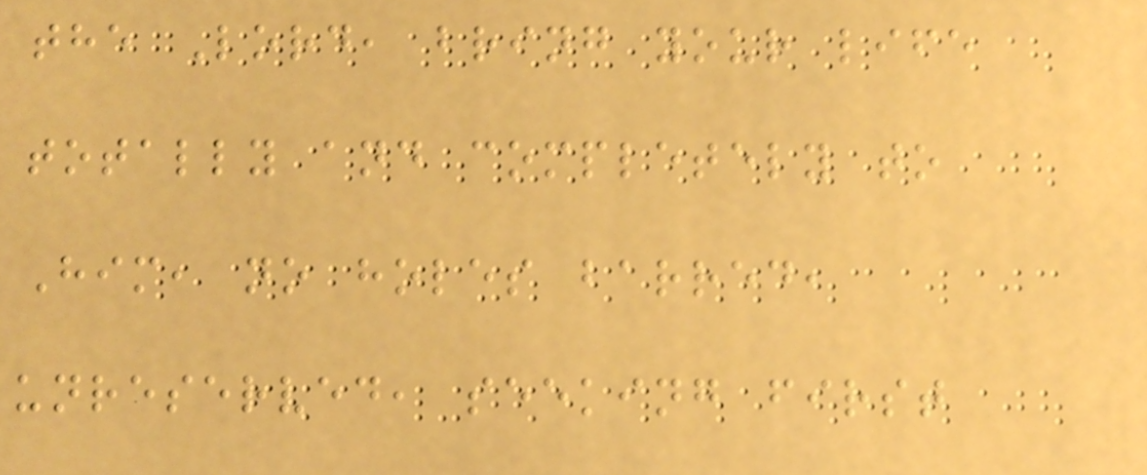the Lord, bring your life
totally and completely to
Him, no holes barred,
unreserved, seeking first
